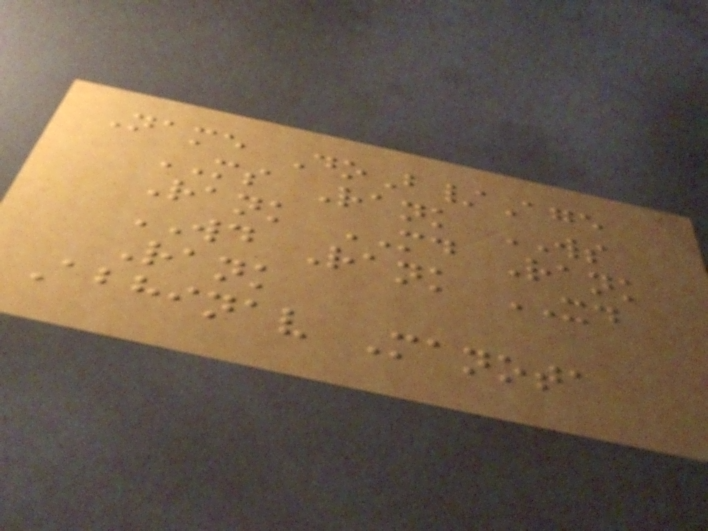Name DoB/Age
MS Rank WS
Rank MD Rank
WD Rank XD
Rank
Abhinav Manota
